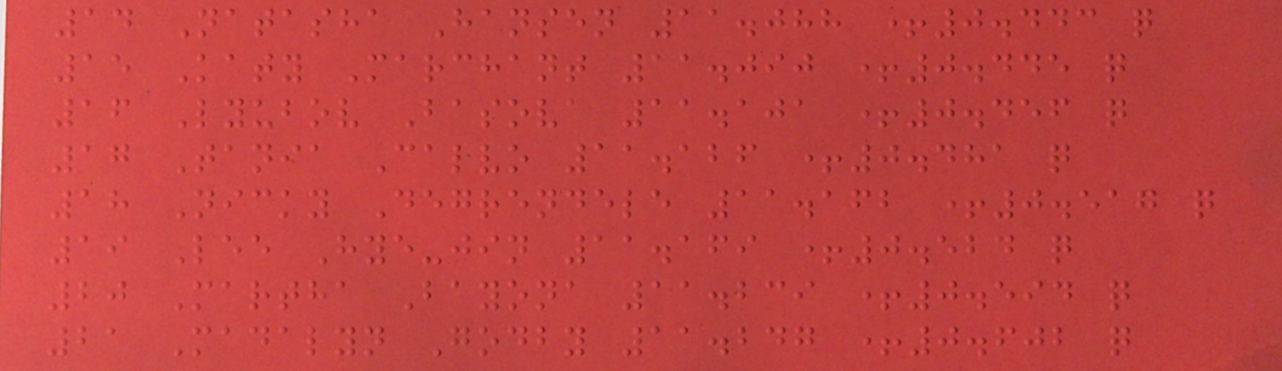14 Natasha Hansen 11.088 +0.443 q
15 Katy Marchant 11.090 +0.445 q
16 Lyubov Basova 11.101 +0.456 q
17 Tania Calvo 11.126 +0.481 q
18 Nicky Degrendele 11.162 +0.517 q
19 Lee Hye-jin 11.169 +0.524 q
20 Martha Bayona 11.239 +0.594 q
21 Madalyn Godby 11.247 +0.602 q
